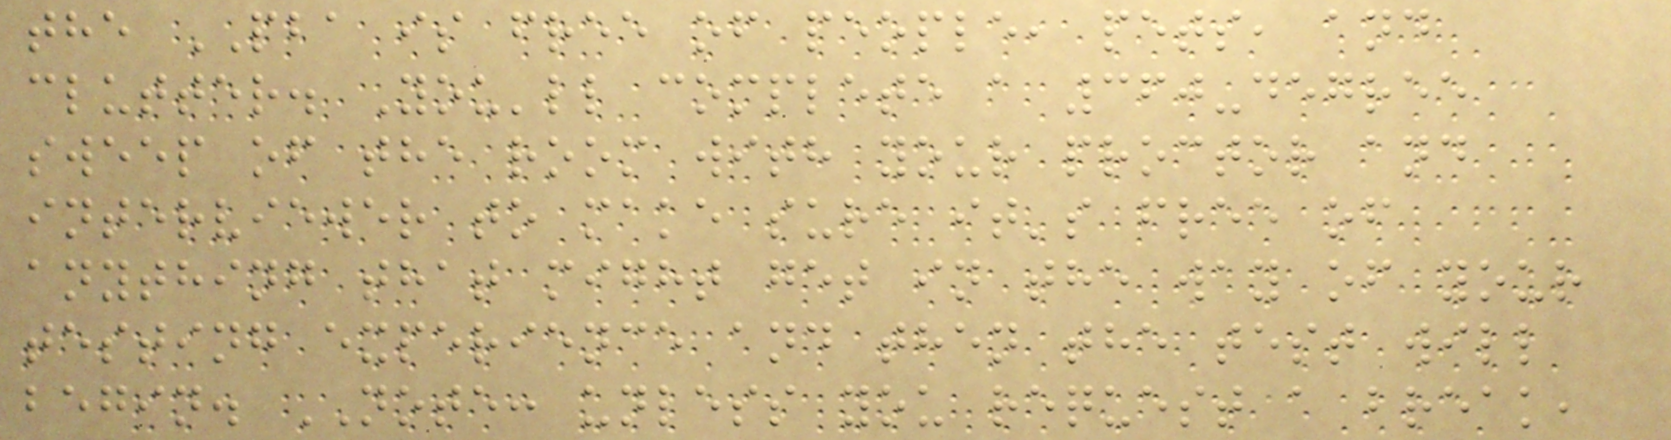the PBA is free of people, pets, and
clutter. You'll complete a 360-degree
sweep of the room with your proctor and
interviewer to make sure it's free of
anything that might get in the way of your
testing experience and then the test will
begin. NOTE: unless you request a break,
